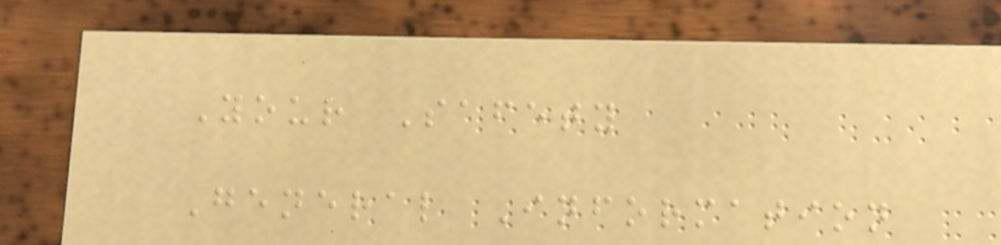Your Safety
General Information
